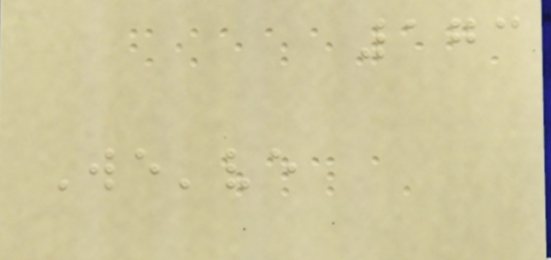173
We've
